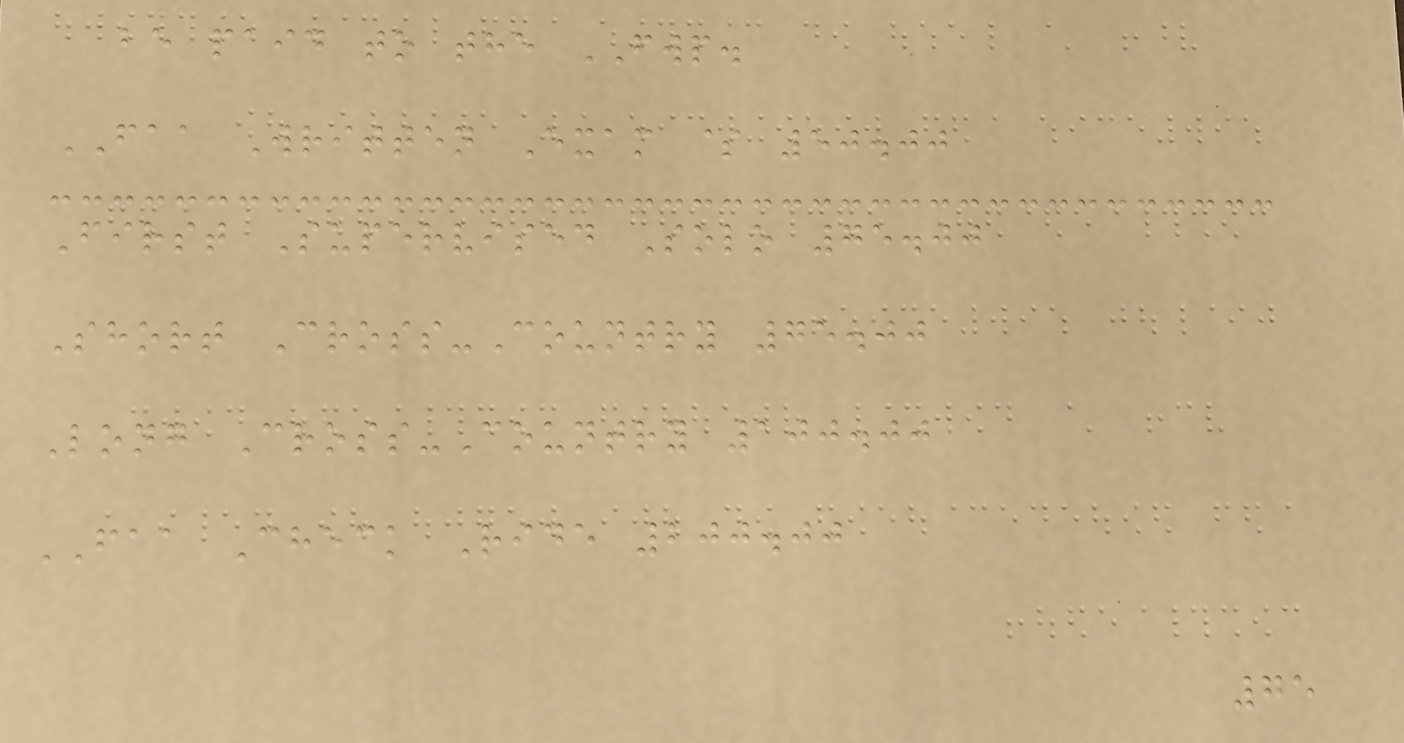be paid to the FWP.
FAA Written Exam $ 50.00
First Supervised Solo 75.00
Short Cross-Country 75.00
Long Cross-Country 100.00
FAA Check Ride 200.00
75
